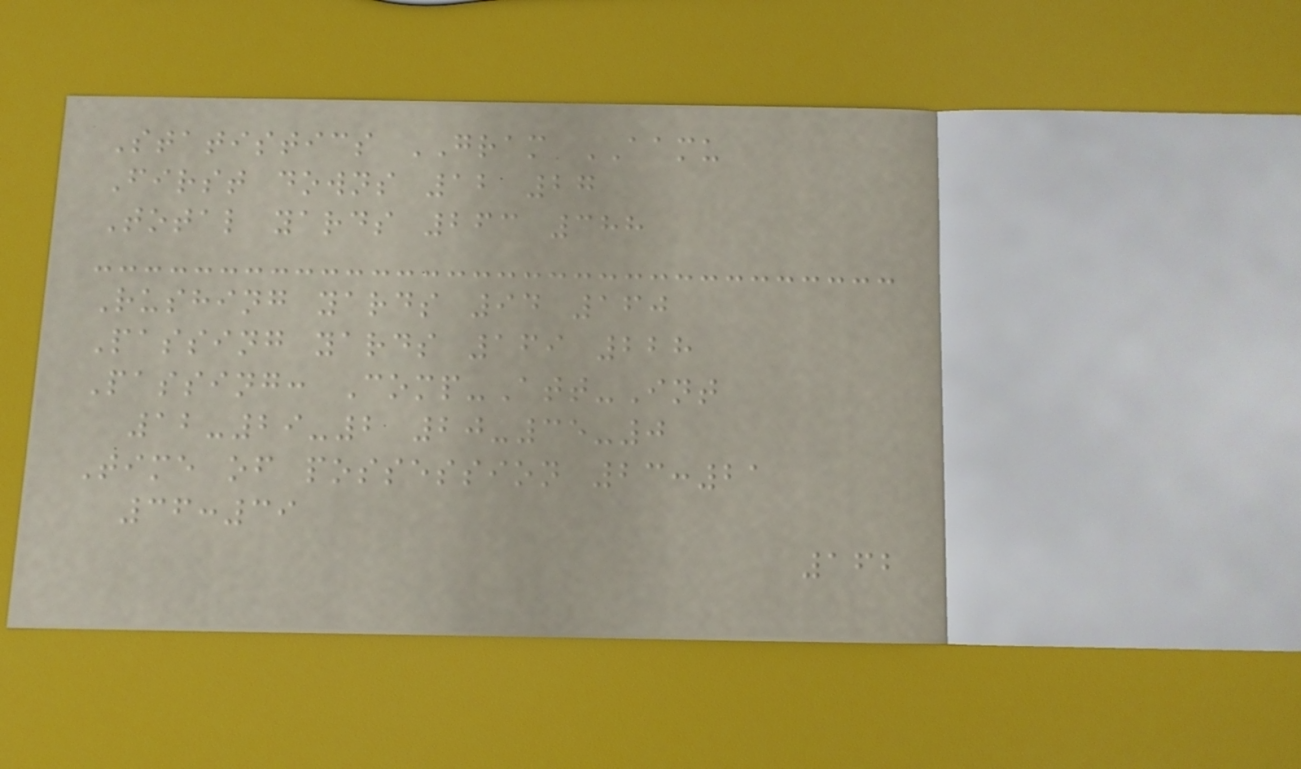Statistics GRAM AAMU
First downs 12 27
Total yards 263 388
Rushing yards 94 160
Passing yards 169 228
Passing: Comp-Att-Int
12-29-2 20-35-0
Time of possession 23:21
36:39
162
